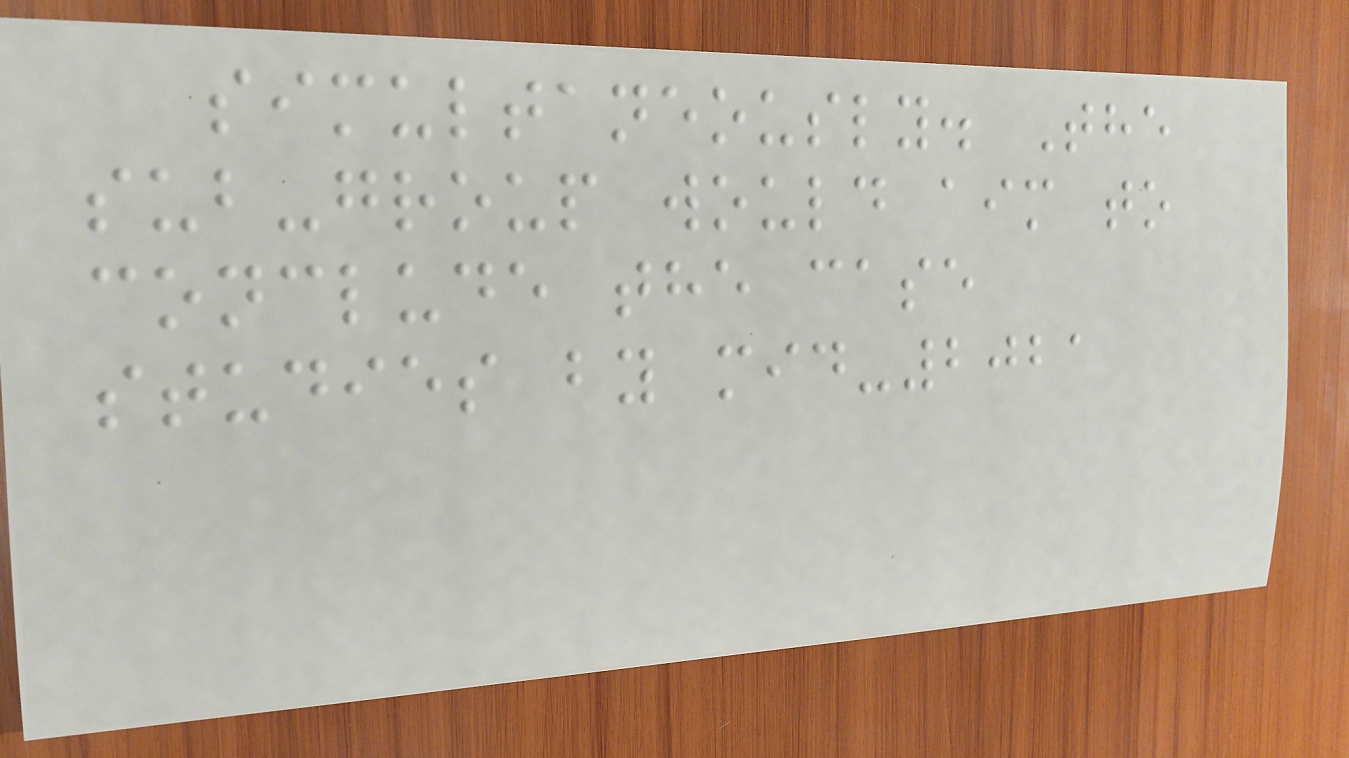simultaneously. The
sub-group would aim to
conclude the case
studies by mid-2021
